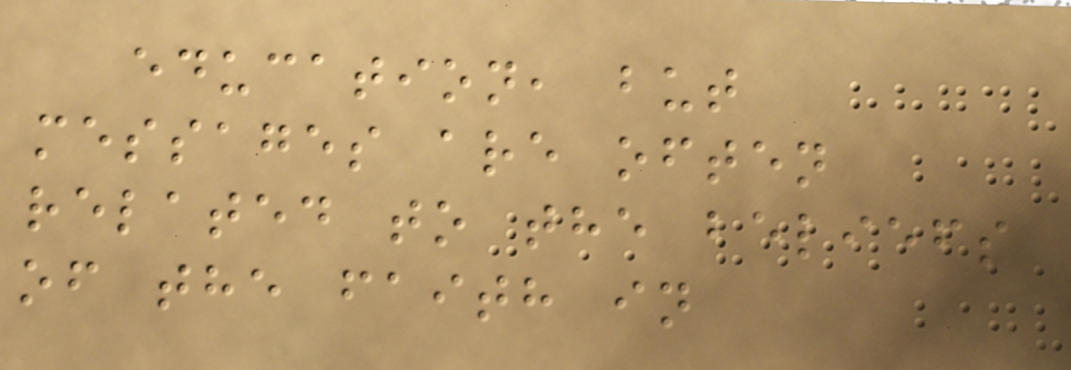education, but
messages are often
related to the beliefs
of the faith in
